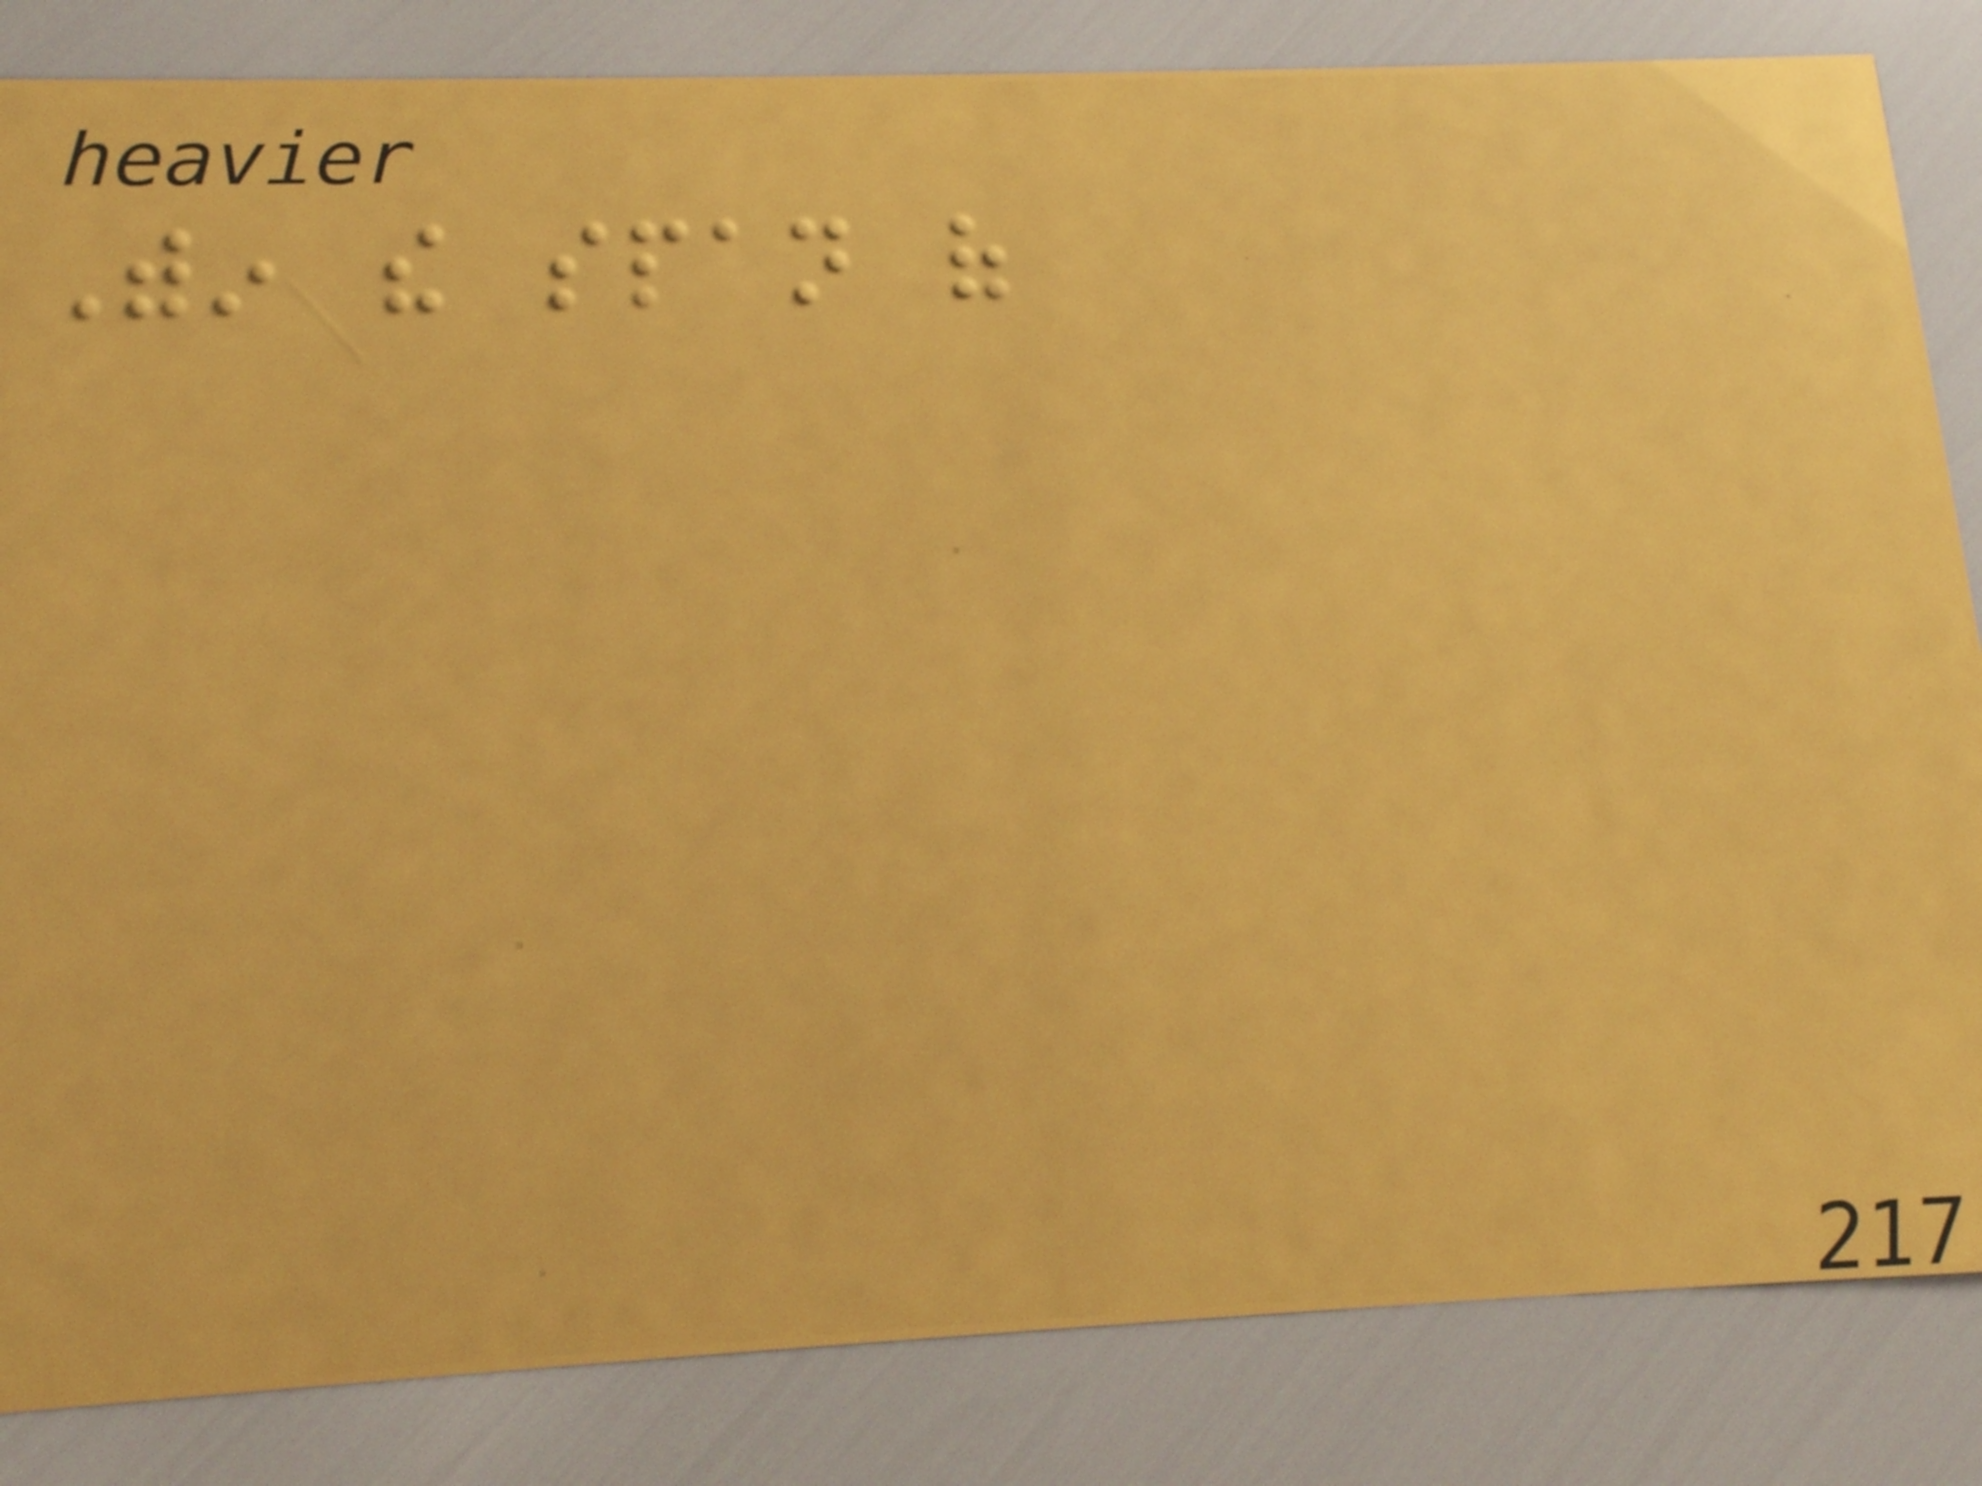Within the span of
